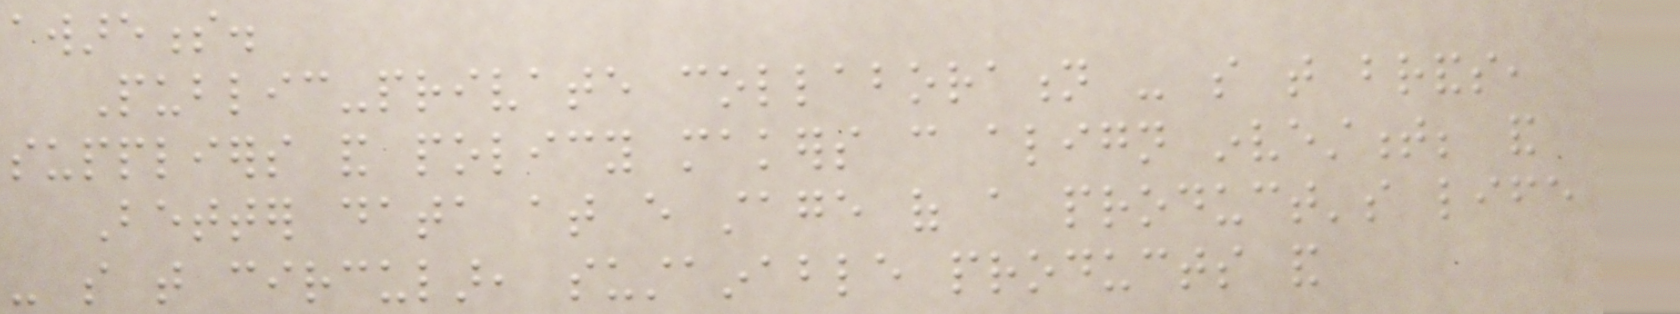awareness.
Public-private collaboration - so that brands,
suppliers and policy makers can align investment; and
Better data at every stage of a product's life
- so that circular, sustainable products and
